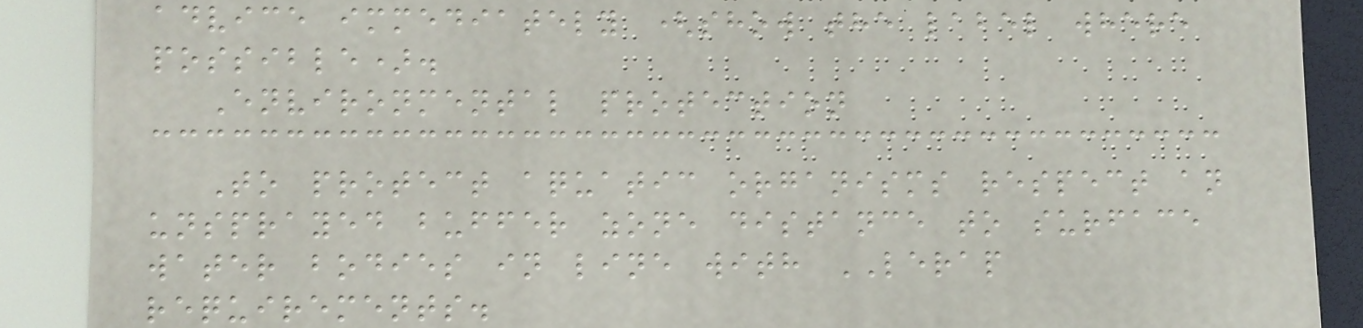advice immediately (show the label where
possible).
Environmental protection
To protect aquatic organisms respect an
unsprayed buffer zone distance to surface
water bodies in line with LERAP
requirements.
